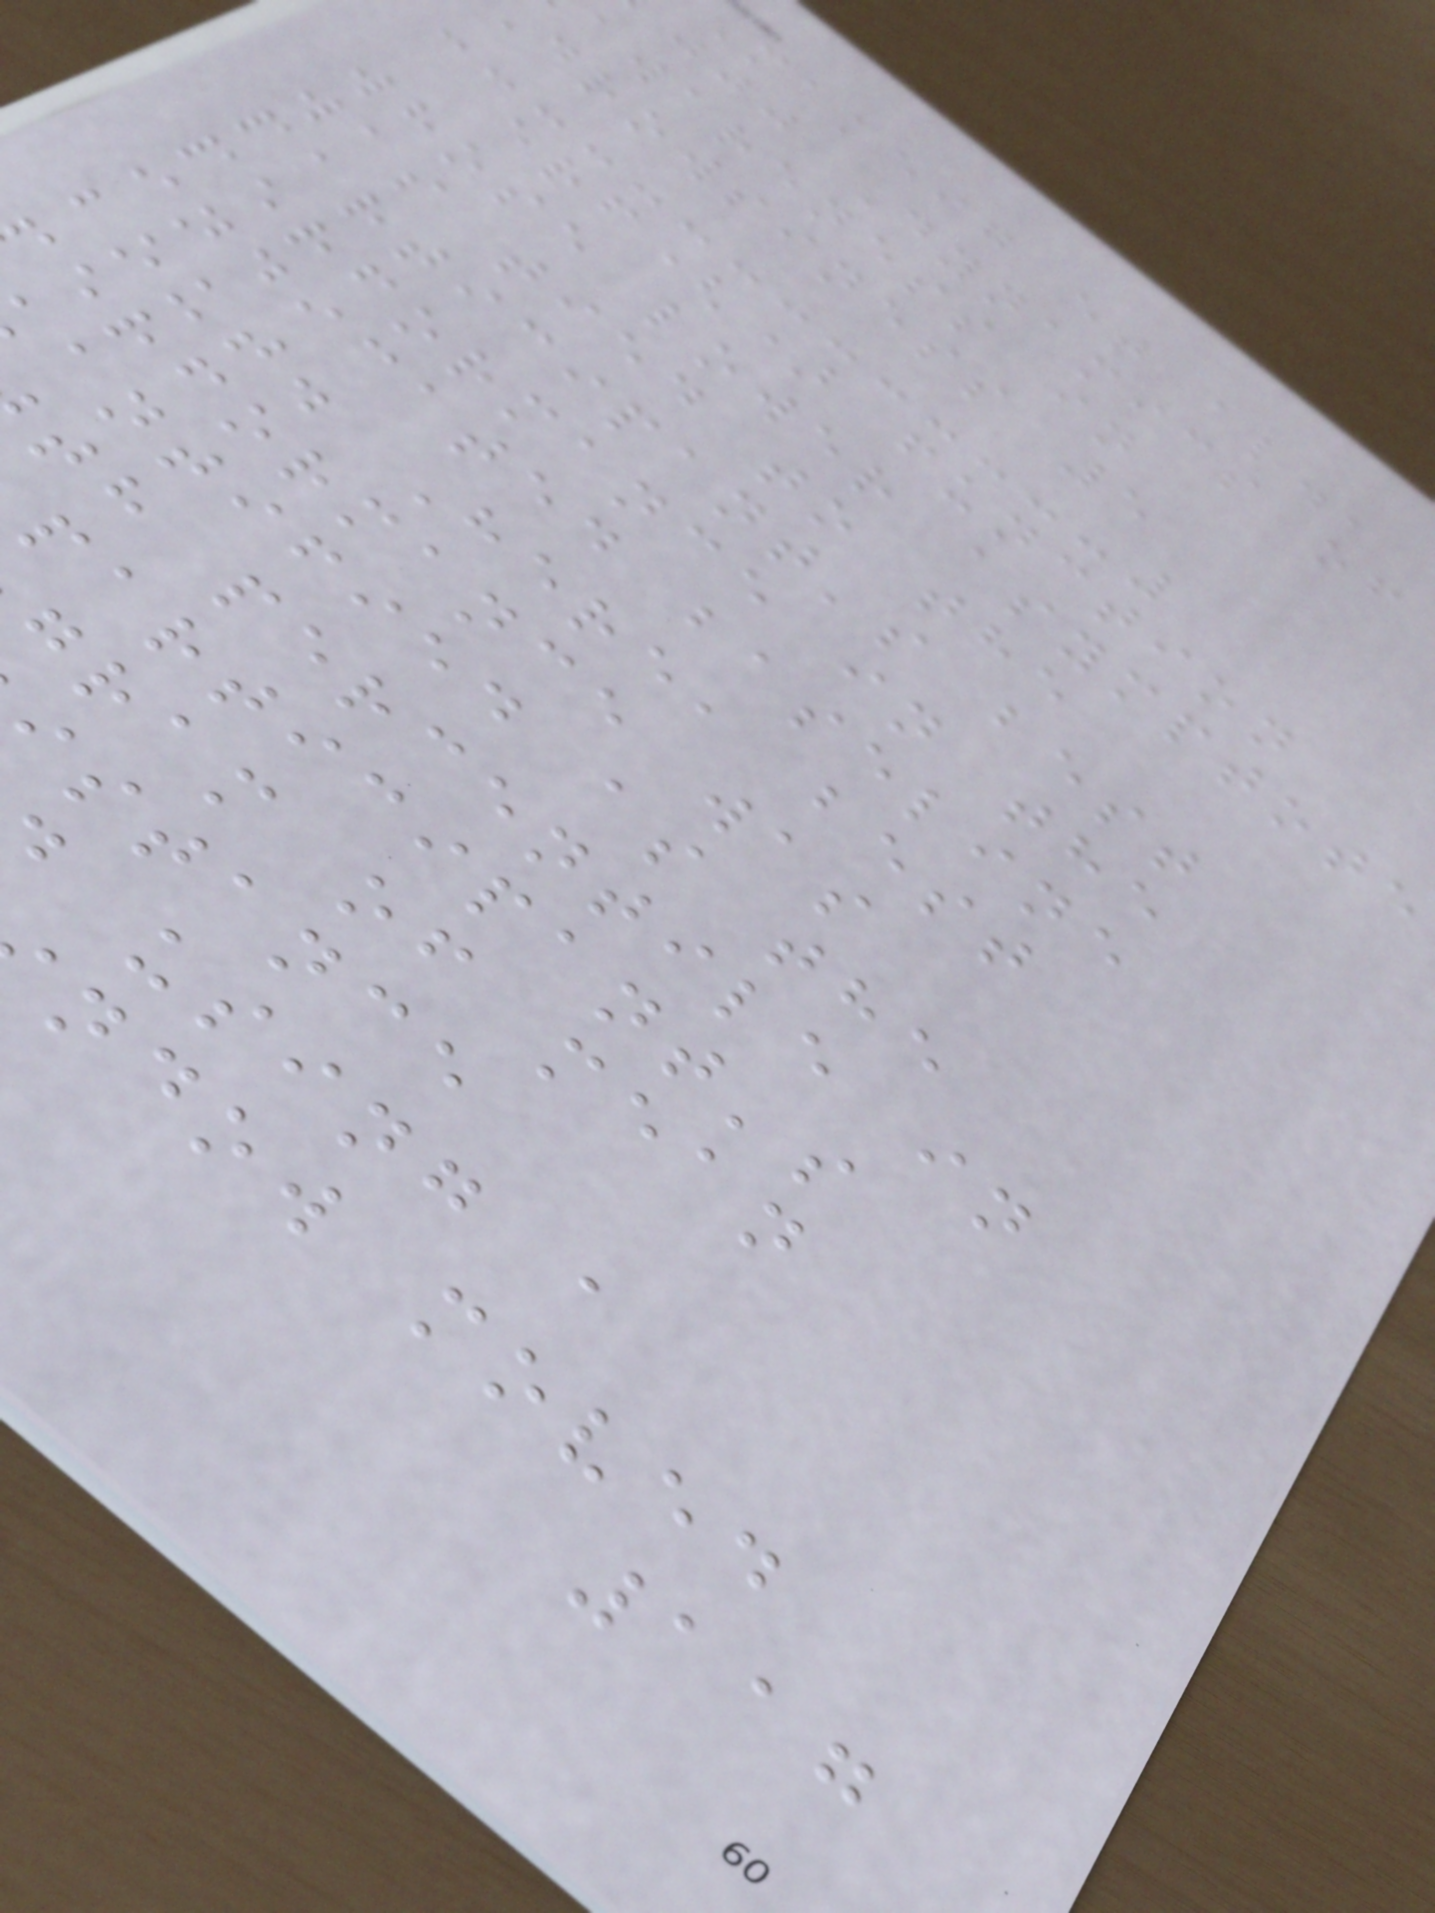Makeig et al.,
jjj Dynamics of
awareness in
drowsiness 5
erf() function
whose lower asymptote
was tied to the
participant's best
performance in the
indicated baseline
bout. Here, best
erformance was
antified as the
th percentile in
participant's
gram of mean
stance
using a
ndow moved
117
